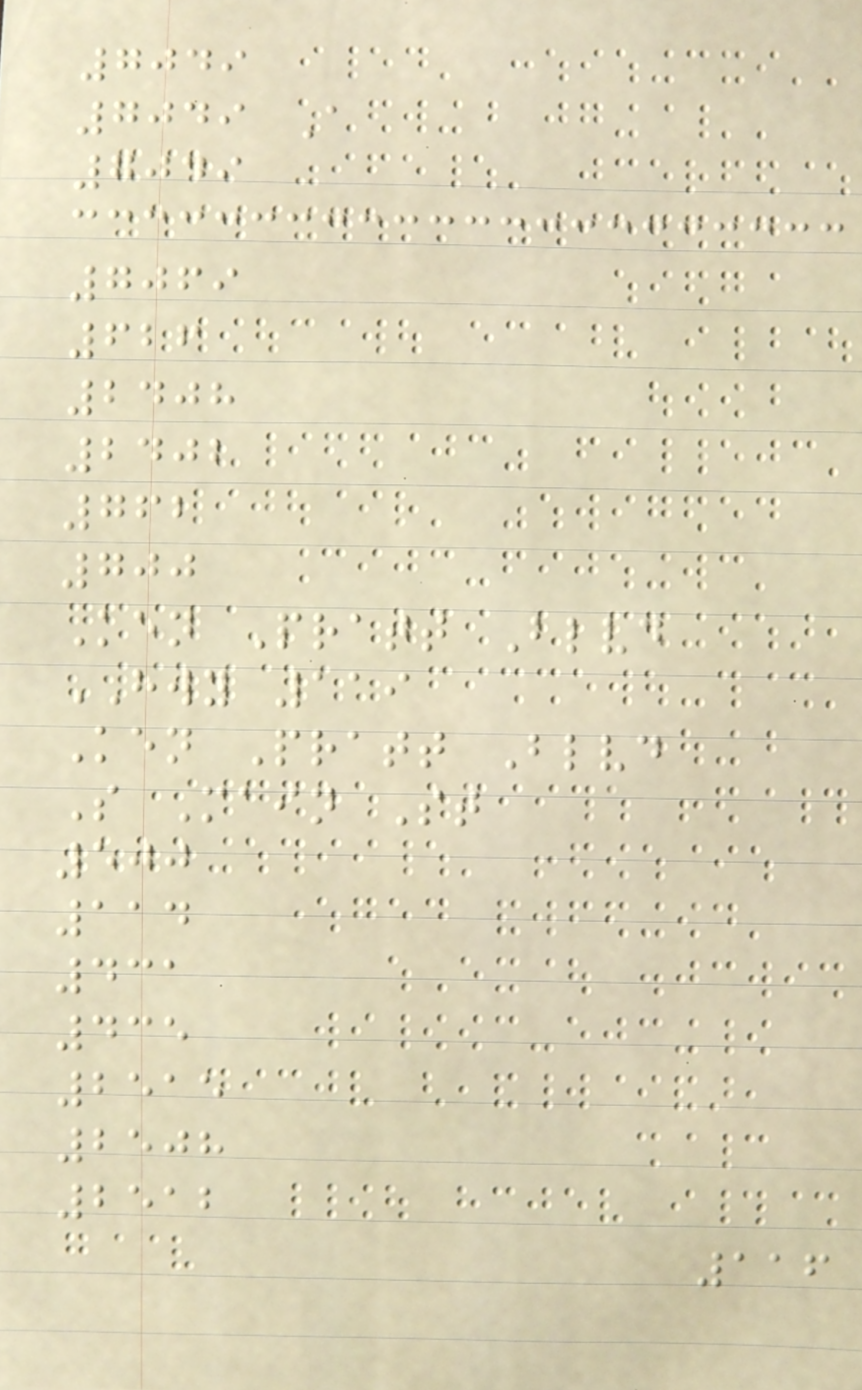7049
7049 A
7049
7069
626
2408
2402
762
700
Ken Pratt Blvd
HWY 119
Ken Pratt Blvd
S Main St
500
114
431
435
2515
2508
2512
116
